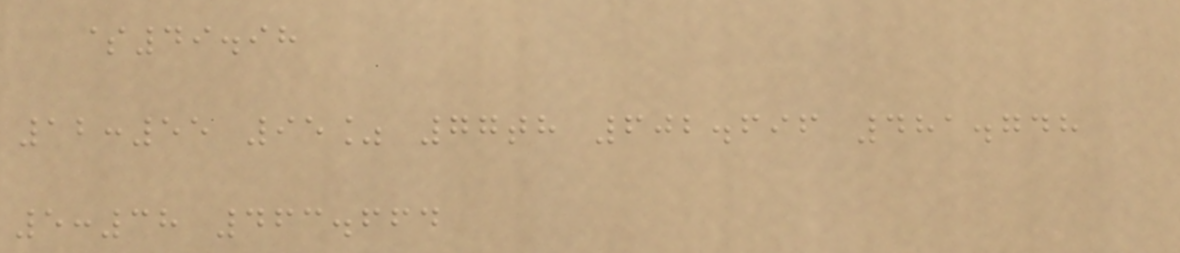$49.98
12:55 95% 77th 602.696 481.748
5:38 463.664
